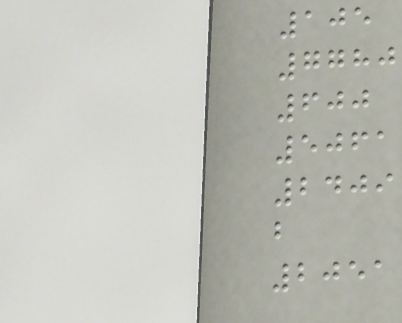105
7780
600
5061
2409
b
2051
